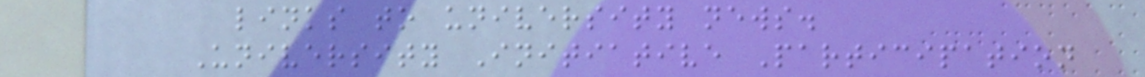links to university news.
University Initiative Participation
